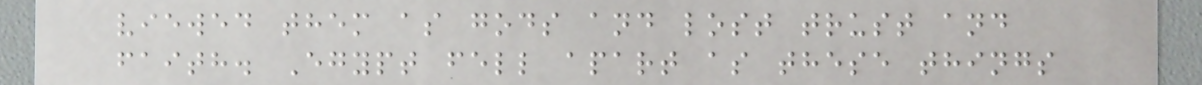viewed them as gods and lost trust and
faith. Egypt fell apart as these things
